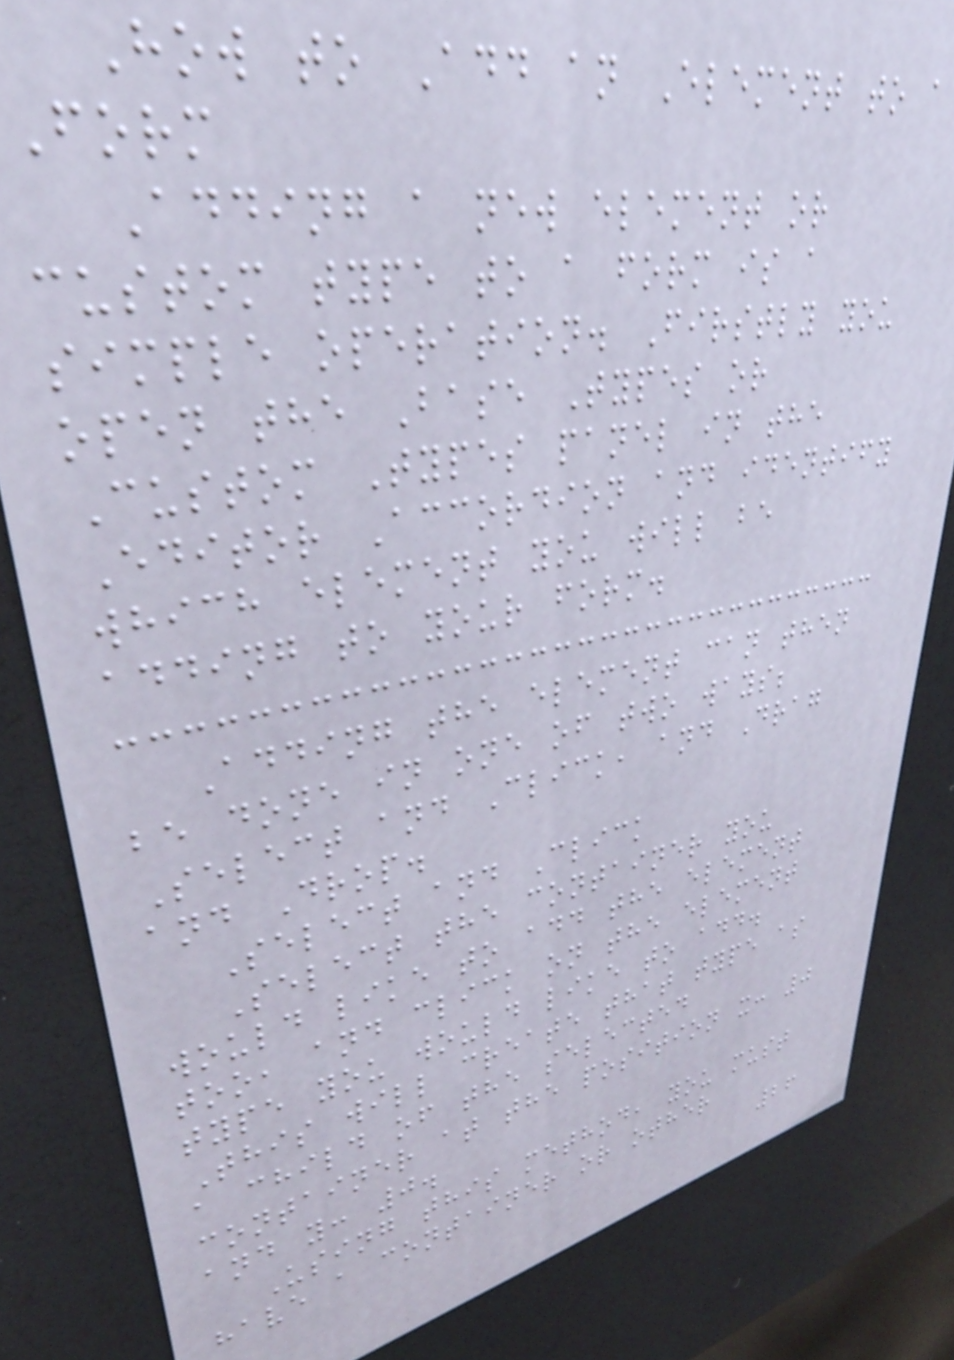How to Add an Element to a
Form
Adding a new element or
custom type to a form is a
simple operation. Firstly you
open the Base Types or
Custom Types panel in the
Editor Accordion and identify
which element you will be
adding to your form.
Adding the element can then
be done in one of two ways;
Select and Click, and Drag
and Drop.
Select and Click
Select the container you
would like to add the element
too, and click on the element
type you would like to add.
This will create that type as
a child of the selected
container at the position x: 0
and y: 0.
Using this method, you must
have a container or other
26
